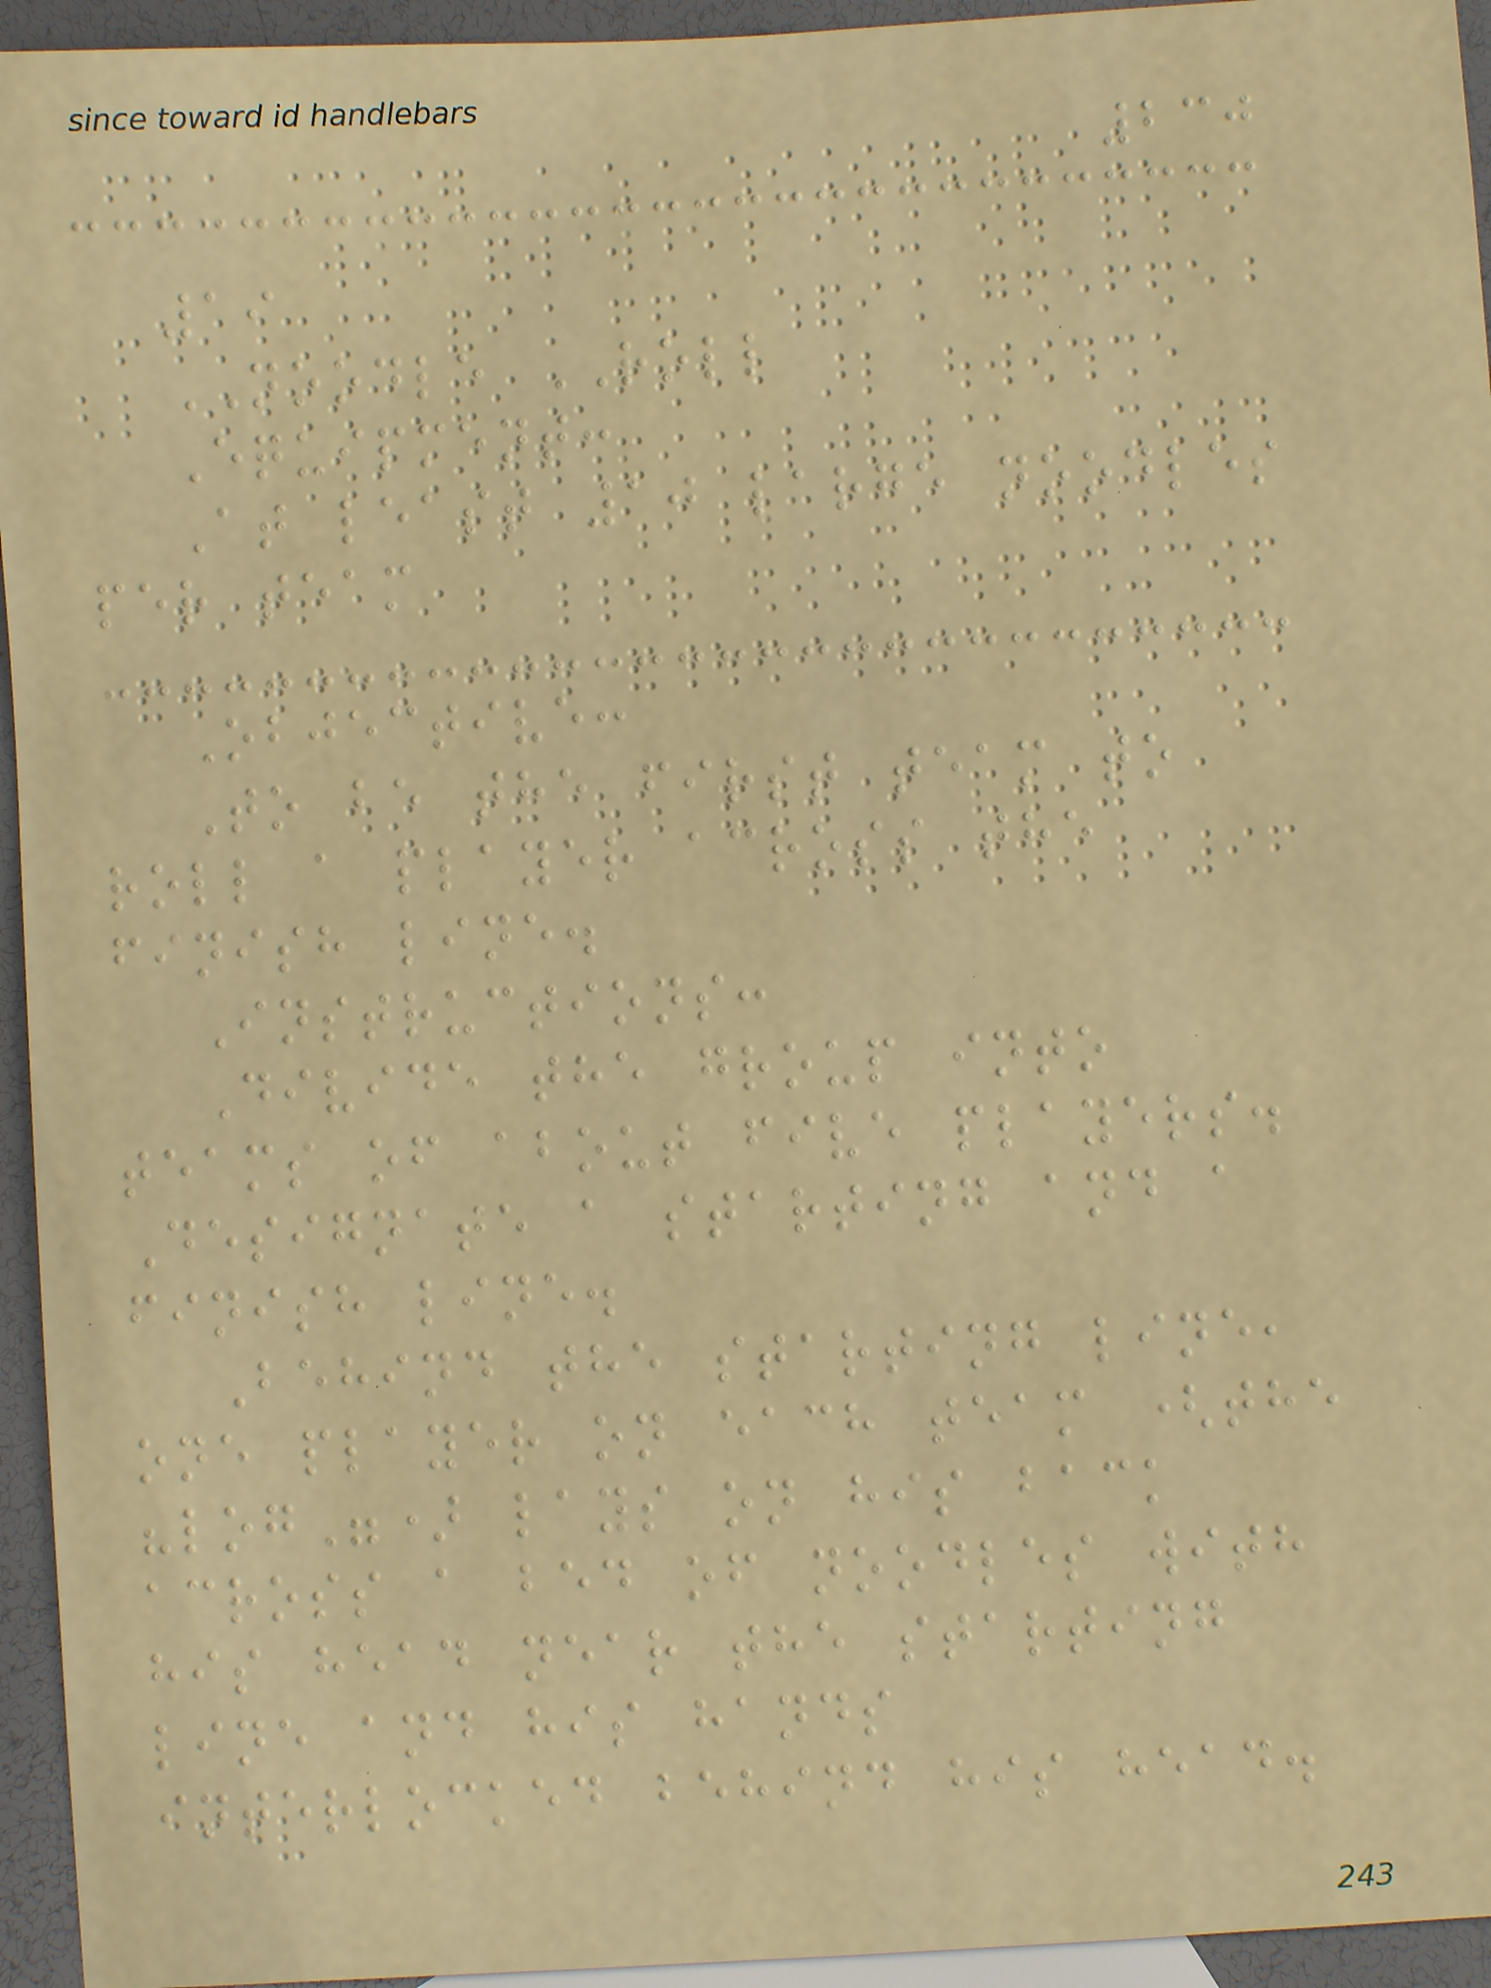230
19
NOODLE ROLL
Equipment:
At least 10 large noodles
per team
Objective:
To be the first team to
roll a player across the
finish line.
Instructions:
Divide the group into
teams of about five players.
Designate a starting and a
finish line.
Behind the starting line,
one player on each team (the
"log") lays on his back
across a bed of noodles with
his head near the starting
line and his hands
interlocked behind his head.
